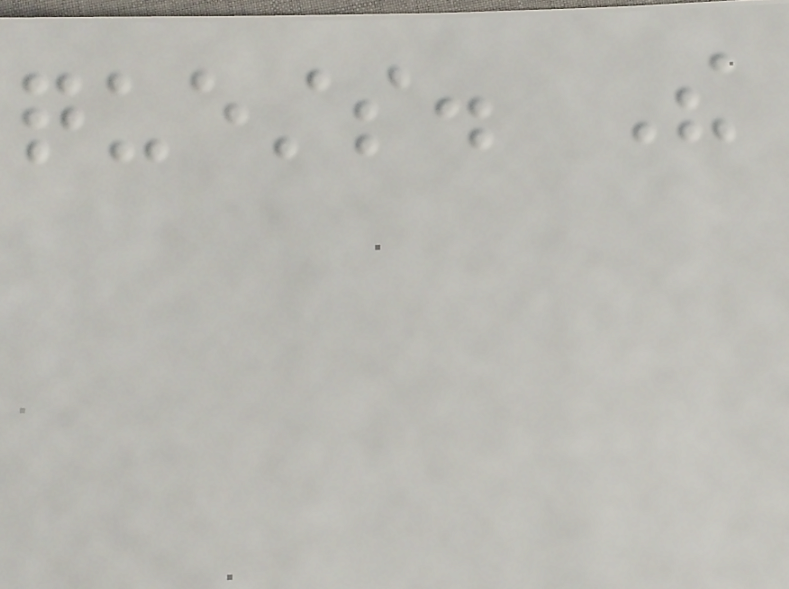quests. The
